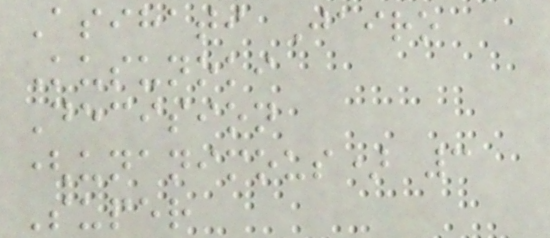Asihati Jairo
Kusunoki
Decision
(unanimous) 3
Super
